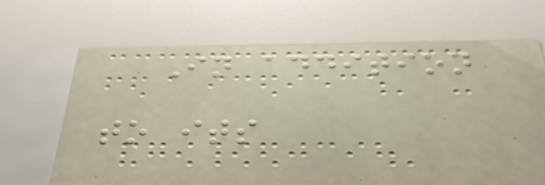In addition
to its
